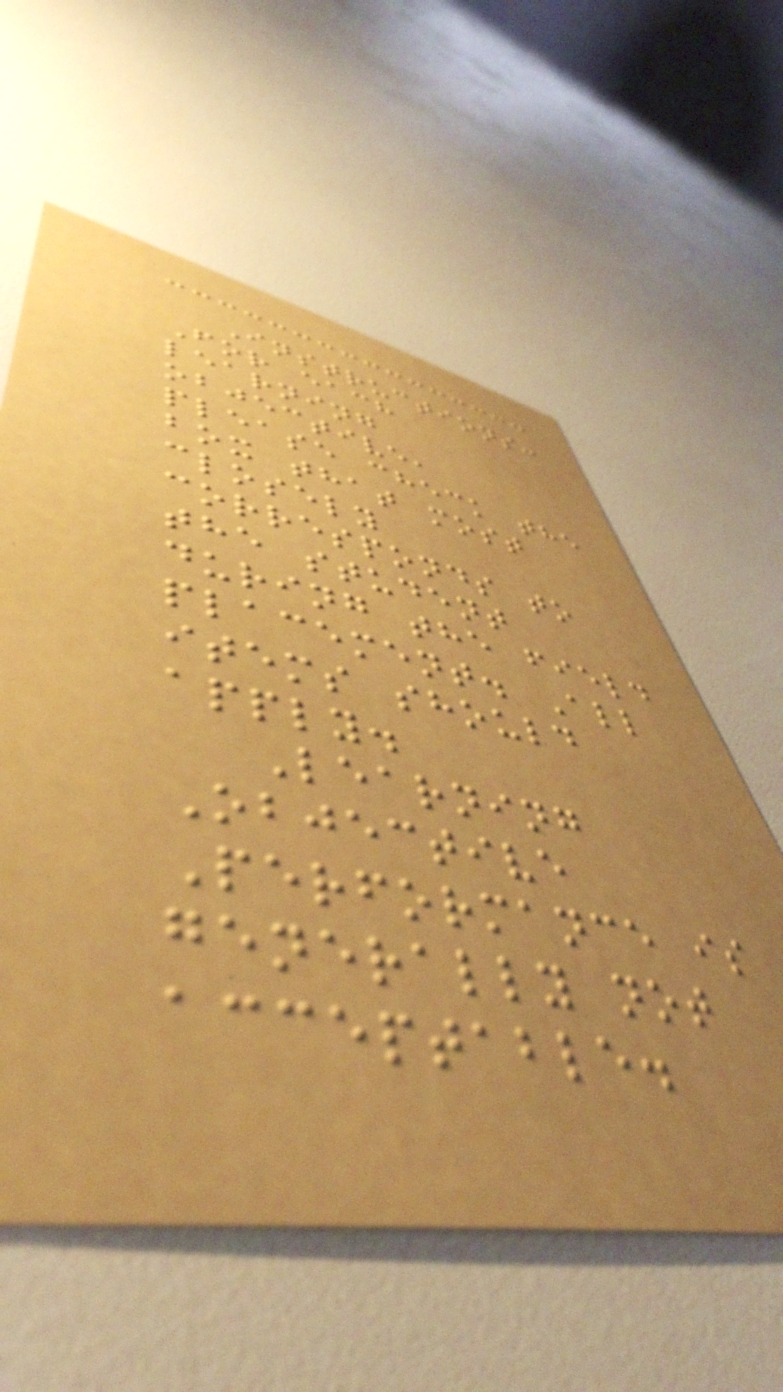Instructions:
For each
learning
objective,
please check the
box that most
closely
corresponds to
the student
during the field
placement. All
items should
apply.
Learning
Objective
Performance is
generally not
acceptable.
